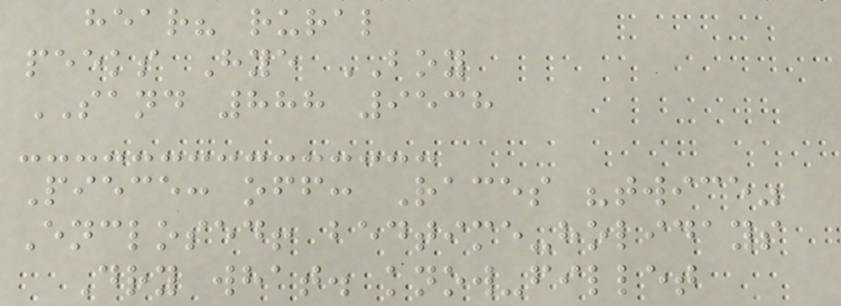hear? rural
peeks Hye BOY
SAND 888 9538
Piece: off: Races "twice"
Enclosed! bedtime-holidays
Dry what. know-fillet
